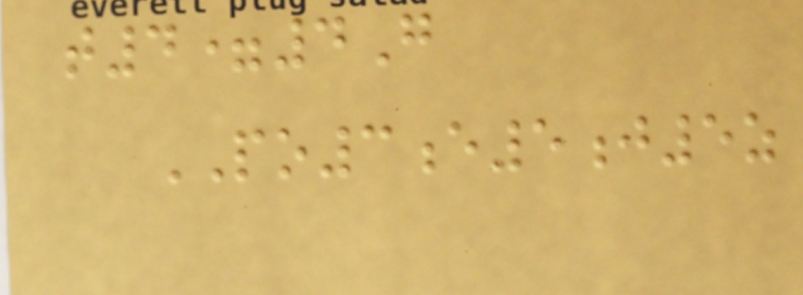t4=4G
PO3e5j5z
